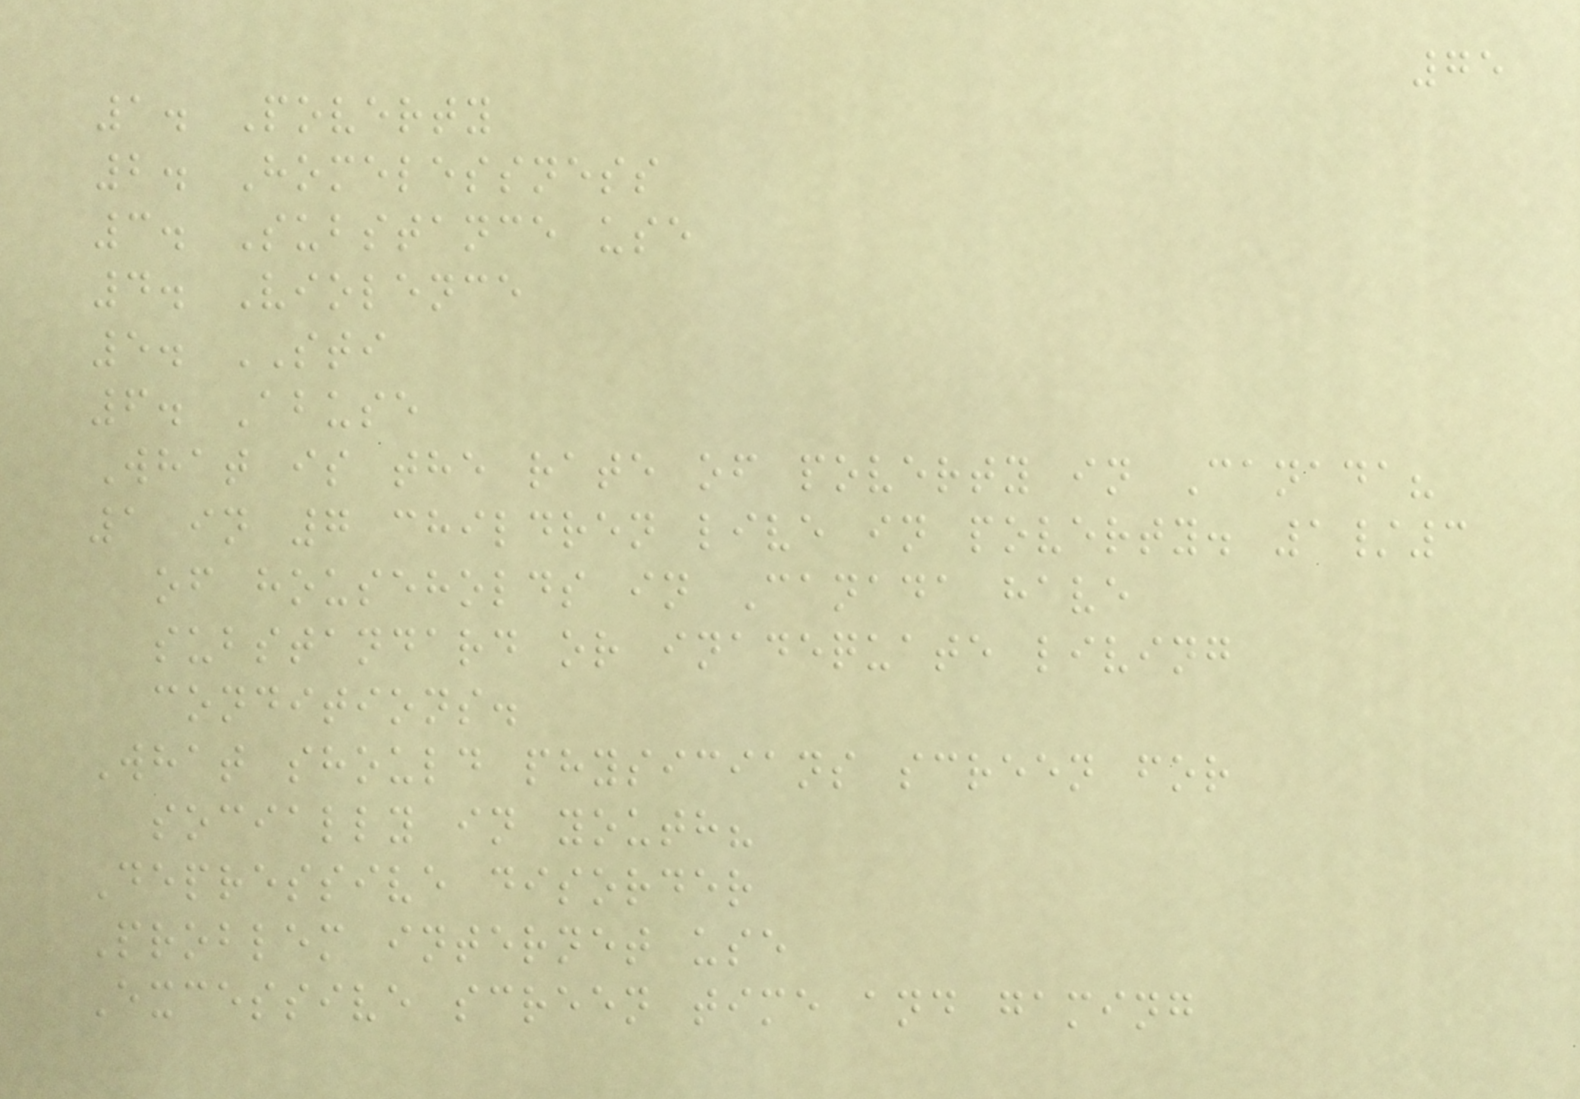75
1. Poverty
2. Homelessness
3. Substance use
4. Violence
5. STI
6. Abuse
What is the rate of poverty in Canada?
1 in 7 children live in poverty. 1/3
of households in Canada have
substandard or inadequate living
conditions.
What should physicians screen for
socially in youth?
Depressive disorder
Problem internet use
Excessive screen time and gaming
